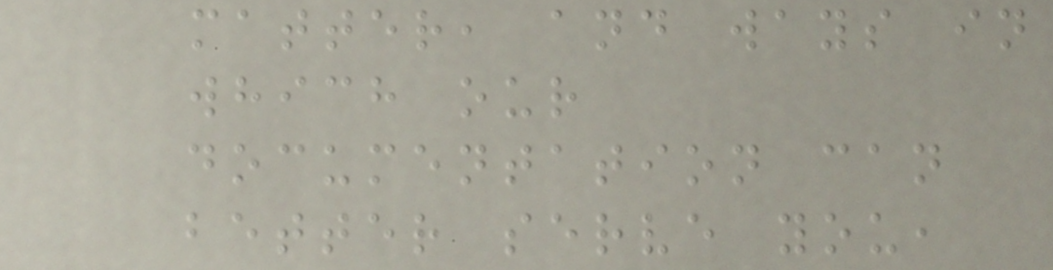matter, and ways in
which our
documentation can
better serve you,
